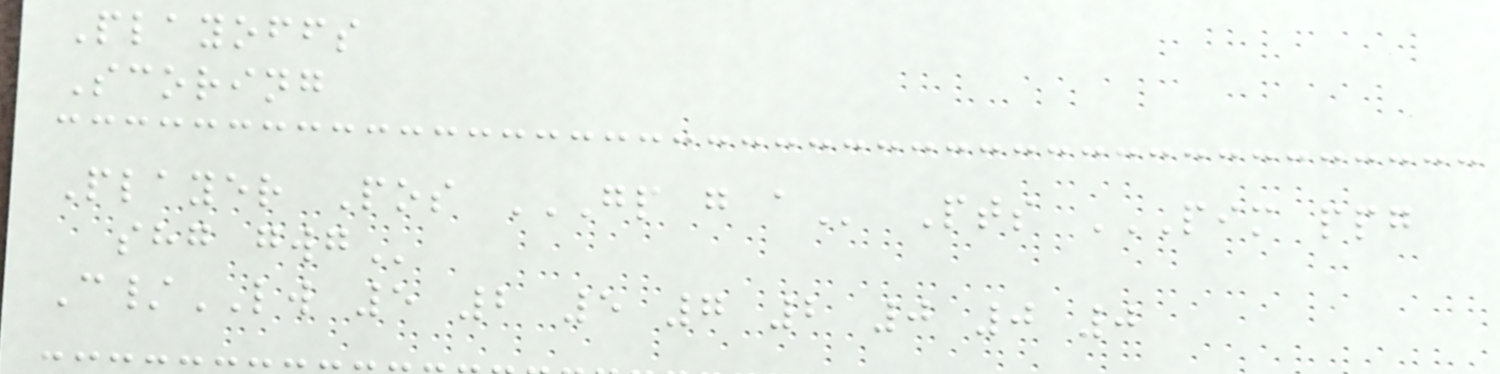Playoffs
Scoring
Player Pos GP G A Pts PIM PPG
SHG GWG
C/LW 5 2 5 7 2 0 0 0
